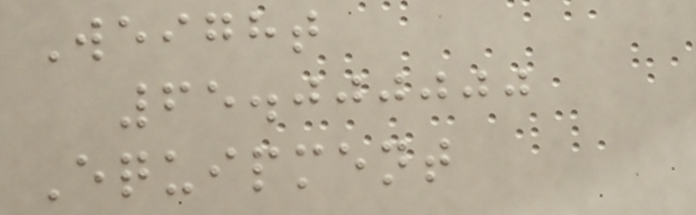Weight
65.000000
Equipment
